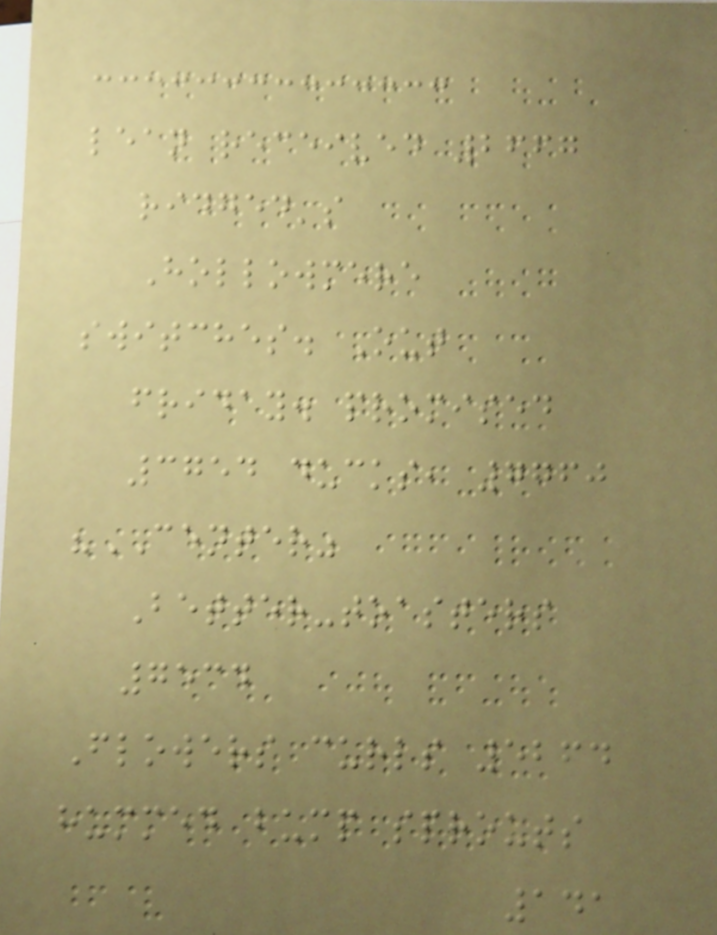lean received 2667
ridged's
Hollowmere
switches. Out
friday. promised
3754 ducks, 7760
"CENTER"
Better-toasters
7534
Flowers curls 5264
hummed bump sprouts
141
